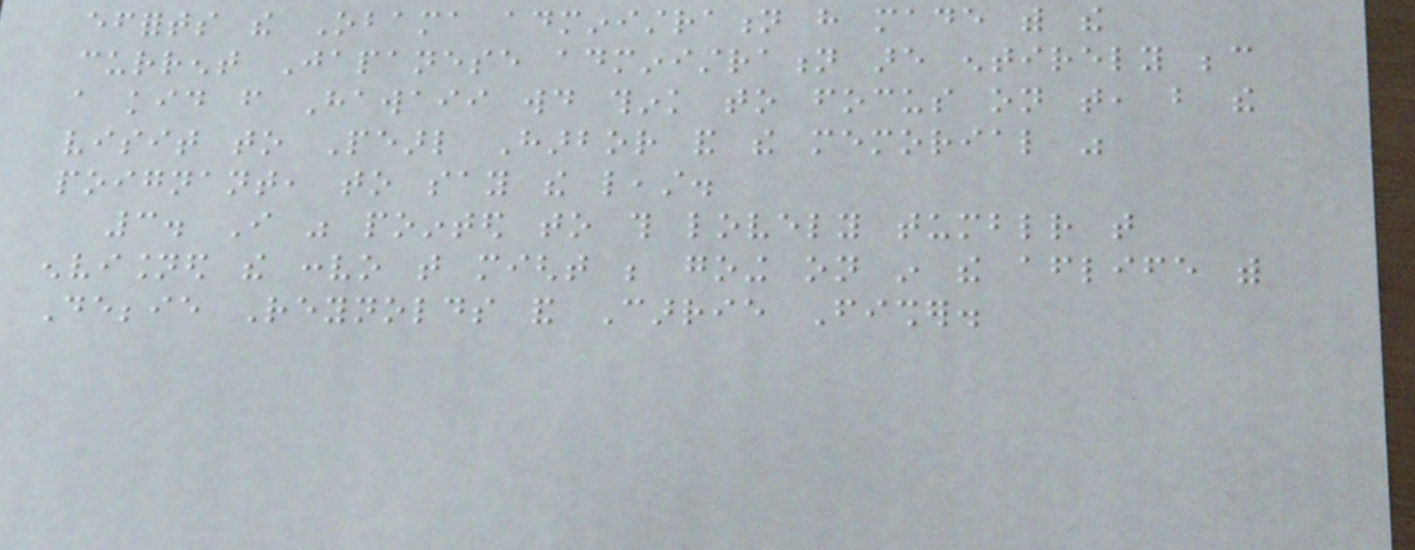efforts the Obama administration have made with the
current Japanese administration are entirely because
a kid from Hawaii would think to focus on that, but the
visit to Pearl Harbor and the memorial was
poignant, to say the least.
3. I was pointed to this lovely tumblr that
envisioned the convo that might be going on in the afterlife with
Debbie Reynolds and Carrie Fisher.
